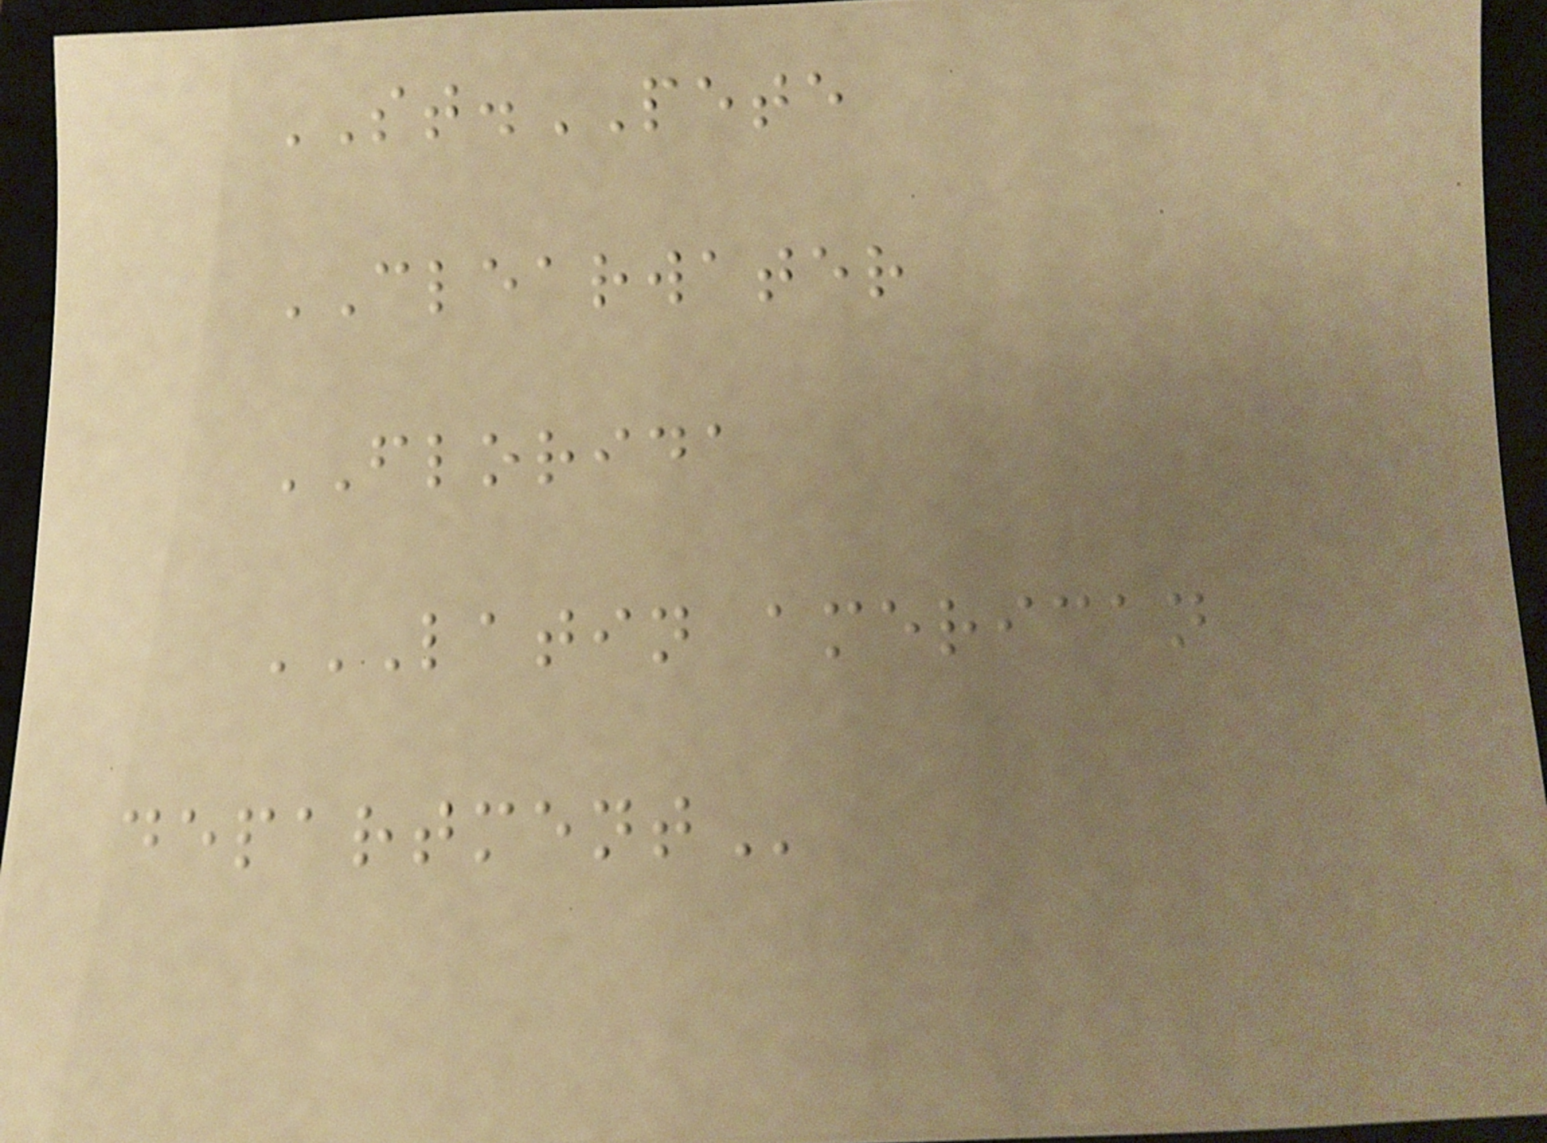ST.PETE
CLEARWATER
FLORIDA
LATIN AMERICAN
DEPARTMENT
